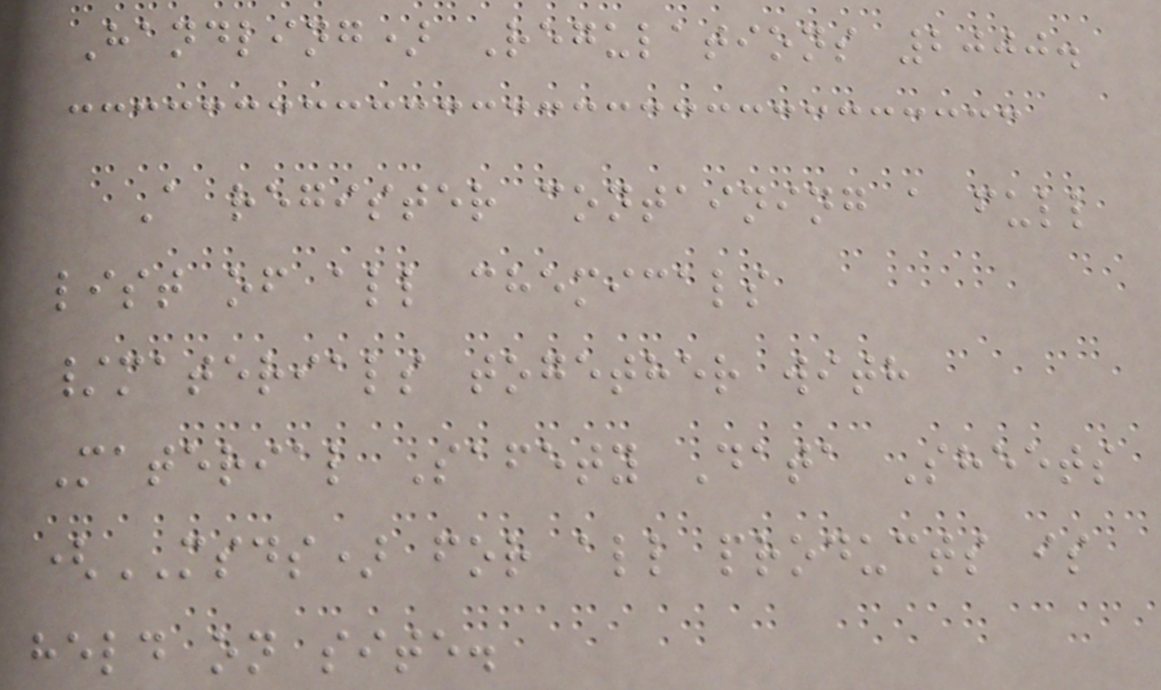Handling) Regulations 2000.
A register containing a full
list of all chemicals
/materials together with
Material Safety Data Sheets
(MSDS) for all products is
held on site.
